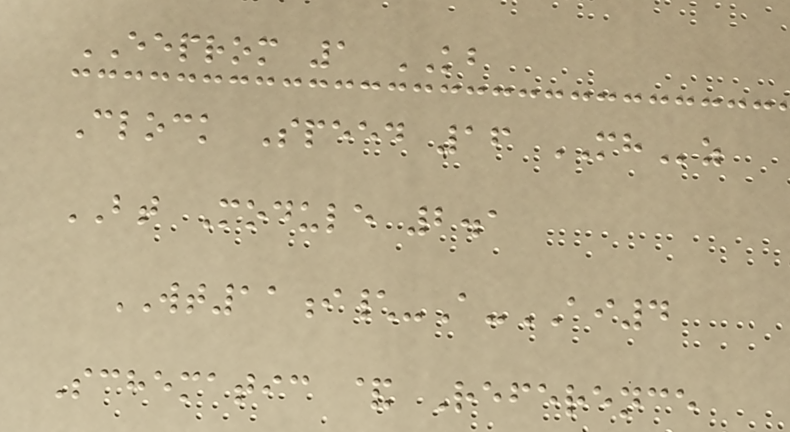EEPROM 1 KB
Clock Speed 16 MHz
BT Module 2.1
WT11i\-A-AI4
Schematic & Reference
